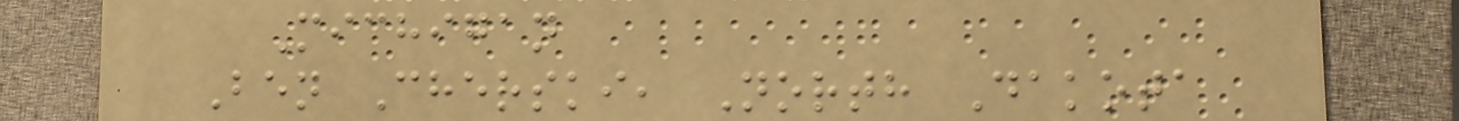Michigan
Ben Cherski, North Dakota
